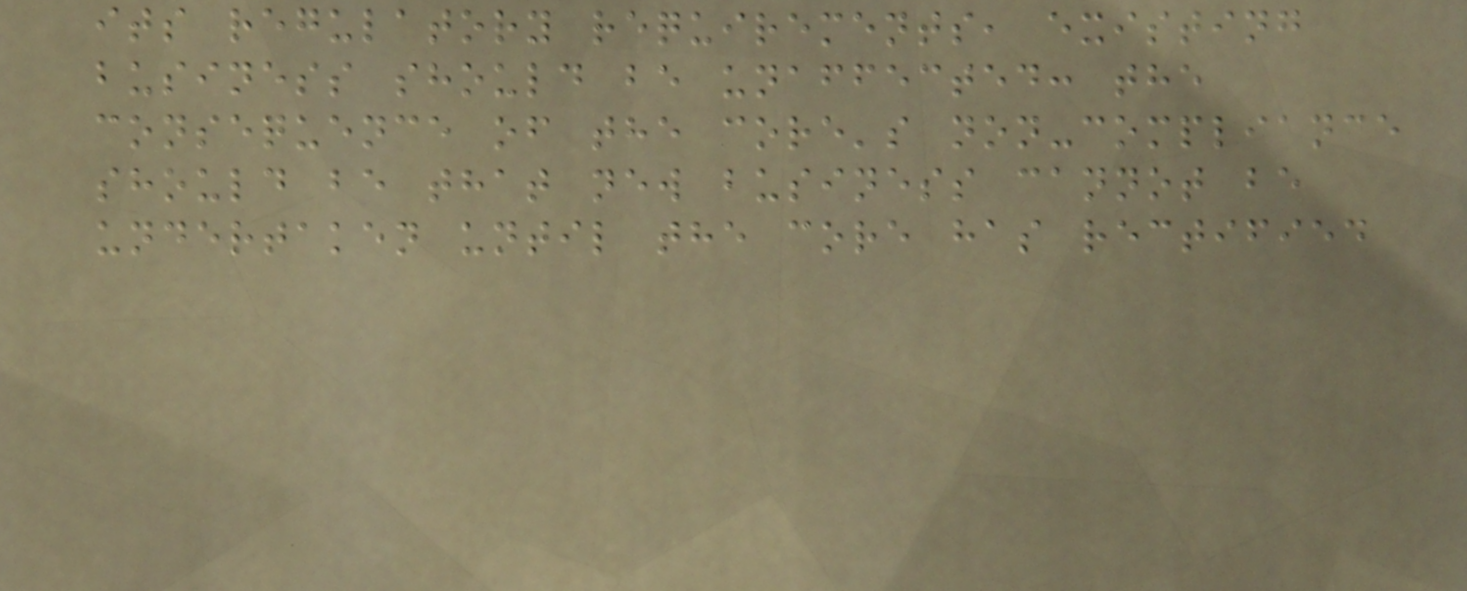its regulatory requirements, existing
business should be unaffected: the
consequence of the core's non-compliance
should be that new business cannot be
undertaken until the core has rectified
